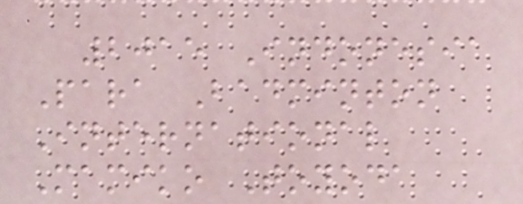2015 Indonesia
Para Badminton
International
Mamiko Toyoda
